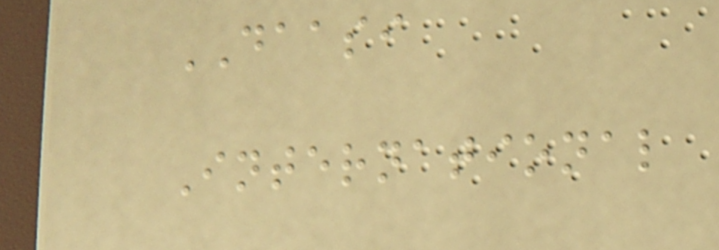DAASI
International
